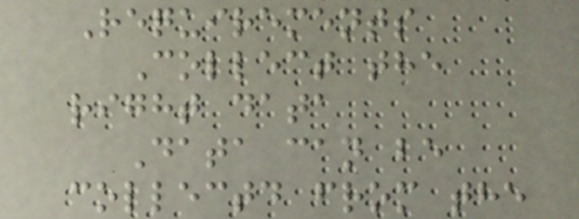Requirements
Collect the
right data
Data can be
collectd from the
